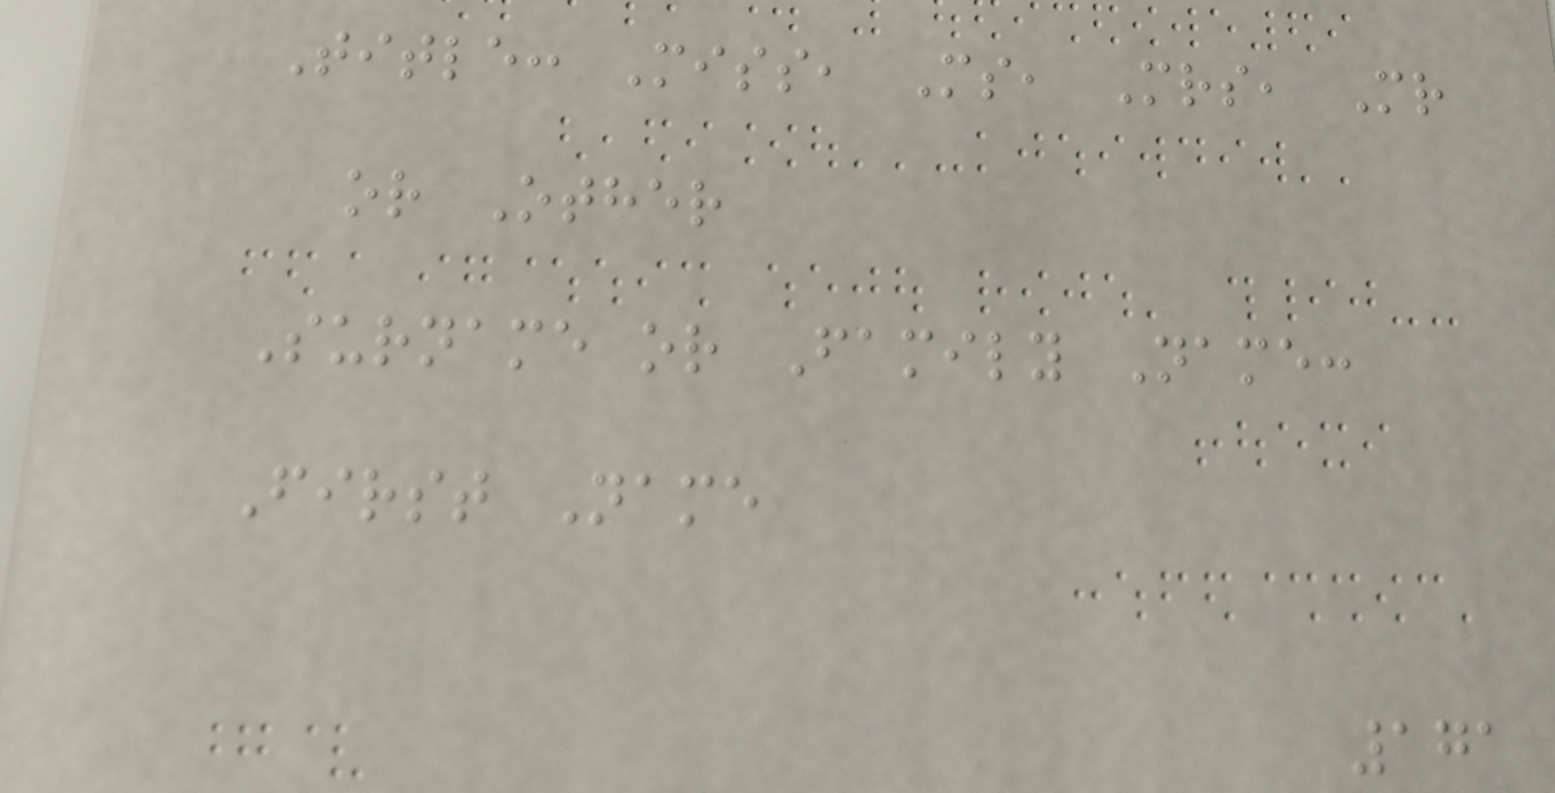Title: Miss, Ms, Mrs, Mr
or Other
Surname or Family Name:
First Name
171
